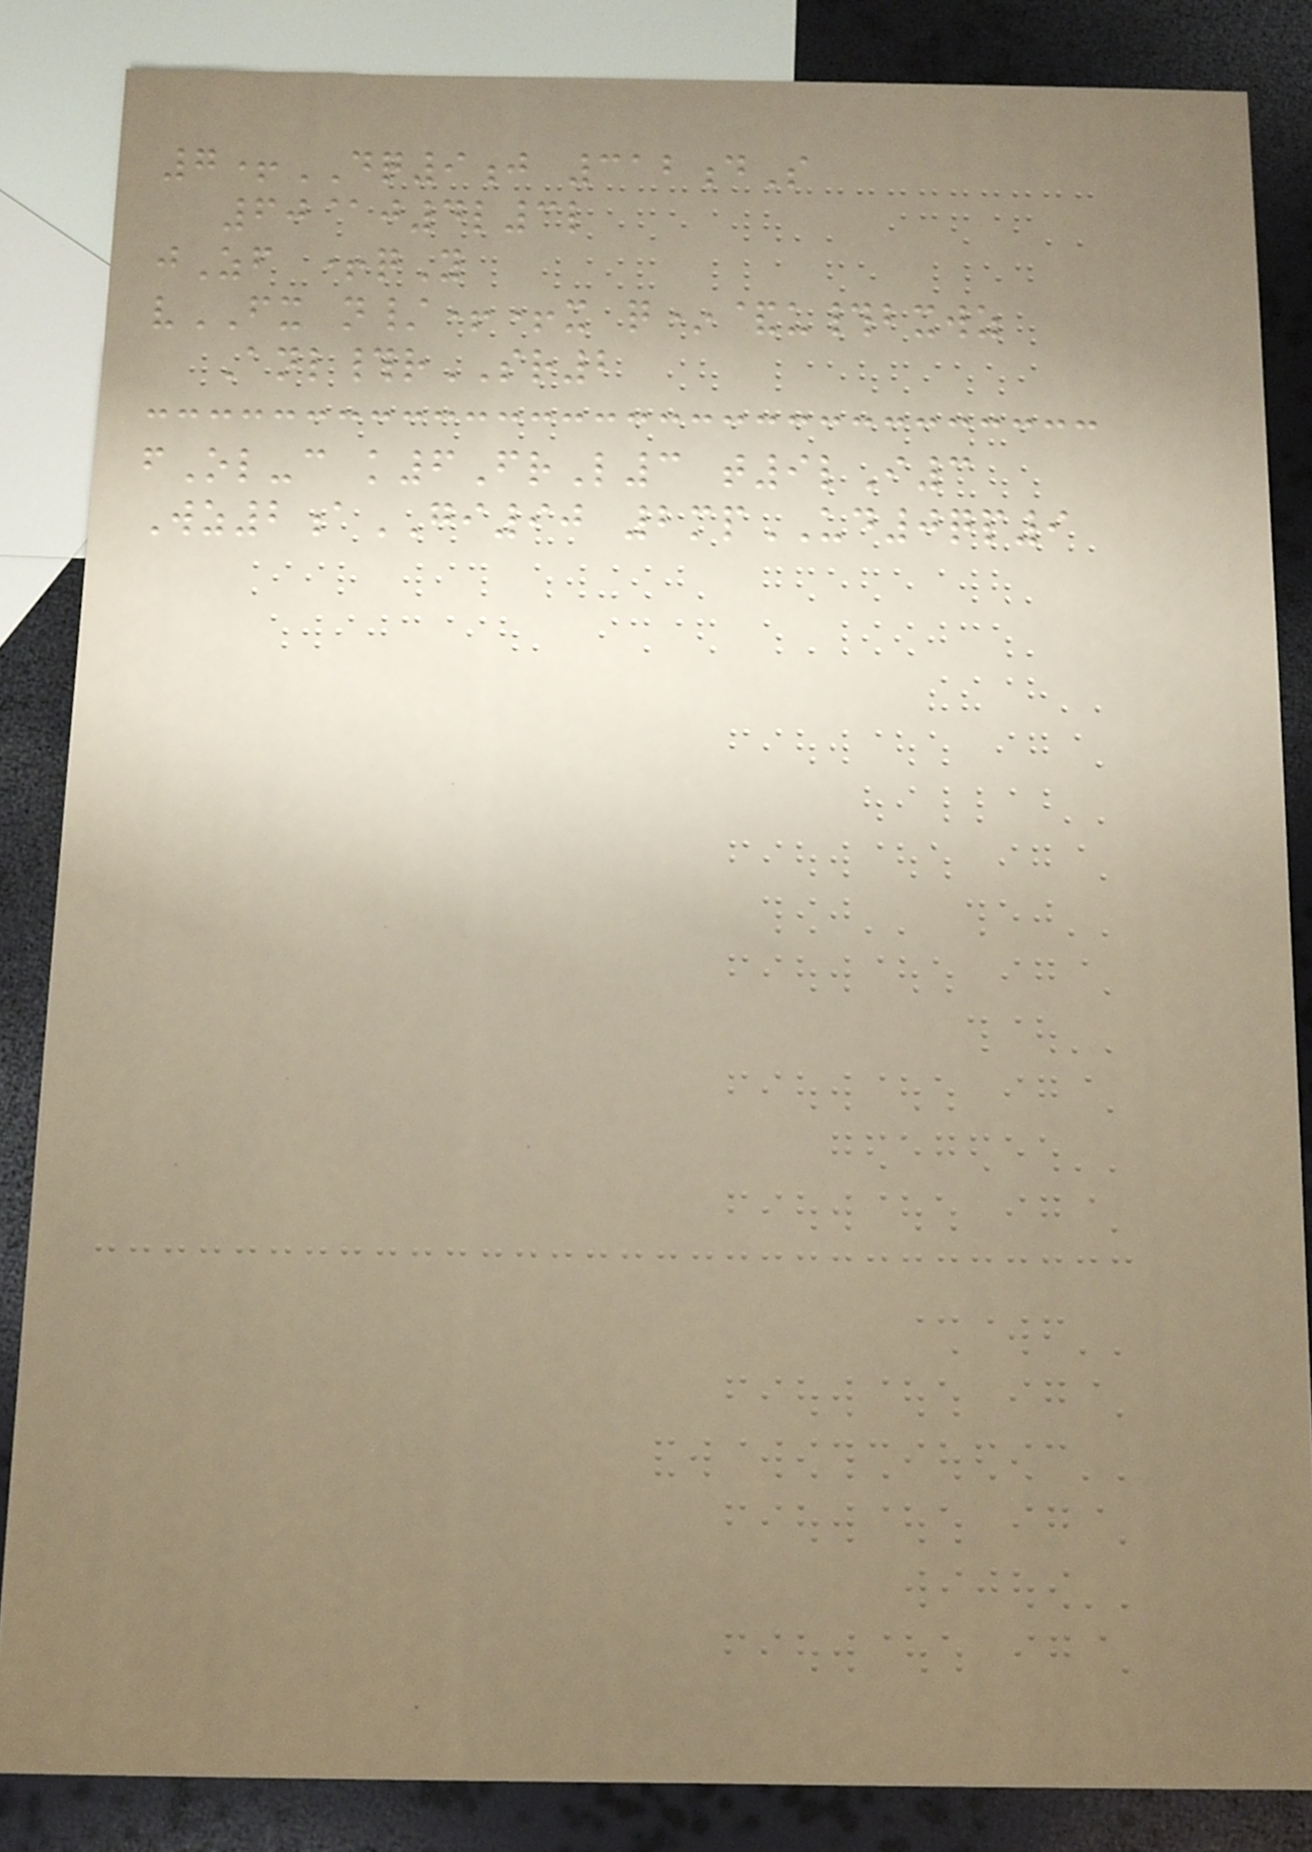7+DQ9j 312dS
60@j4l3l
jZf +qY
vFX n/++x q*&u#bxwz
Anl#rSR2
fOl-c k6FrL3 t9lI3
Wz2aGI90 2mpUD0qp9
